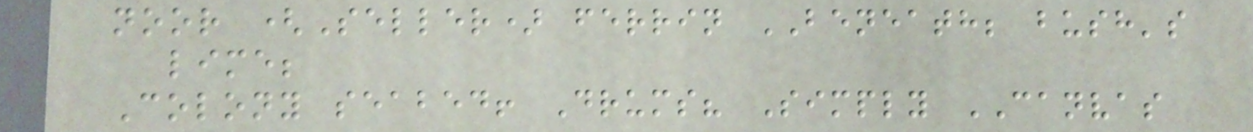noor (Seller) ferrin BENEATH; bush's
lime;
Colony seabed! Drums? Simply CANVAS
